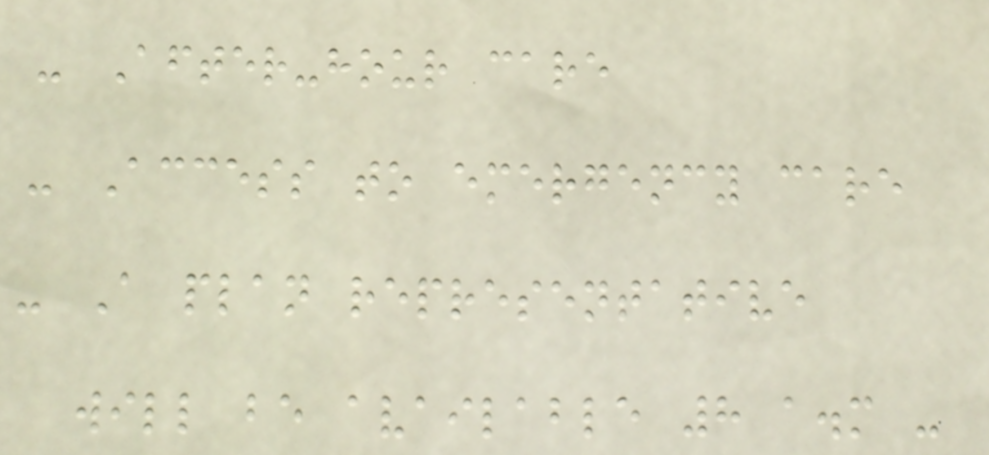- After-hour care
- Access to emergency care
- A plan representative
will be available 8 a.m -
